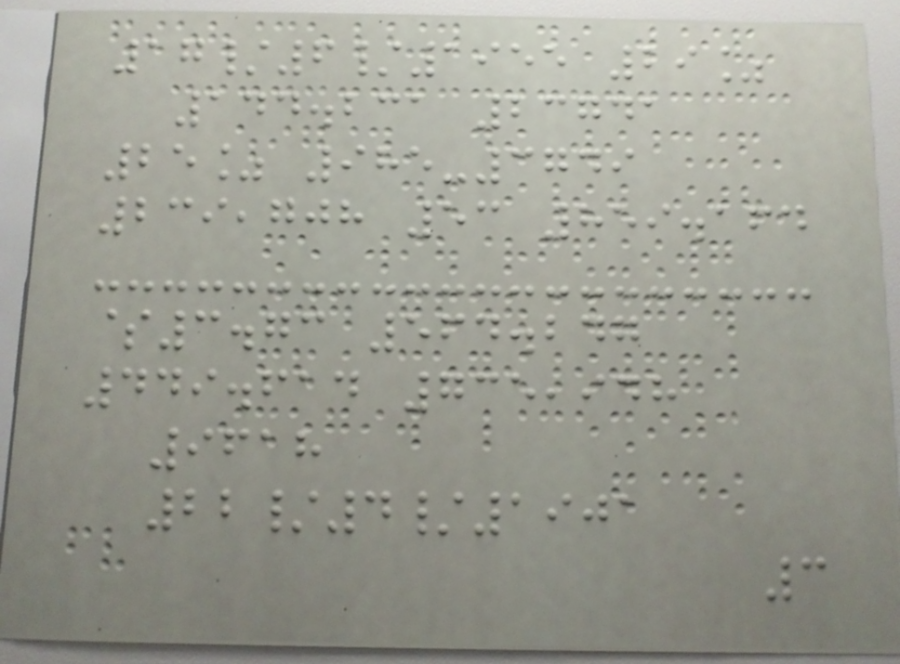17/6/1955 29%
144.231 23741
25% 985-3749
239,708 53 859.164
$3.73 564.247
449.614 735,948
9618
22/4/1901
3
